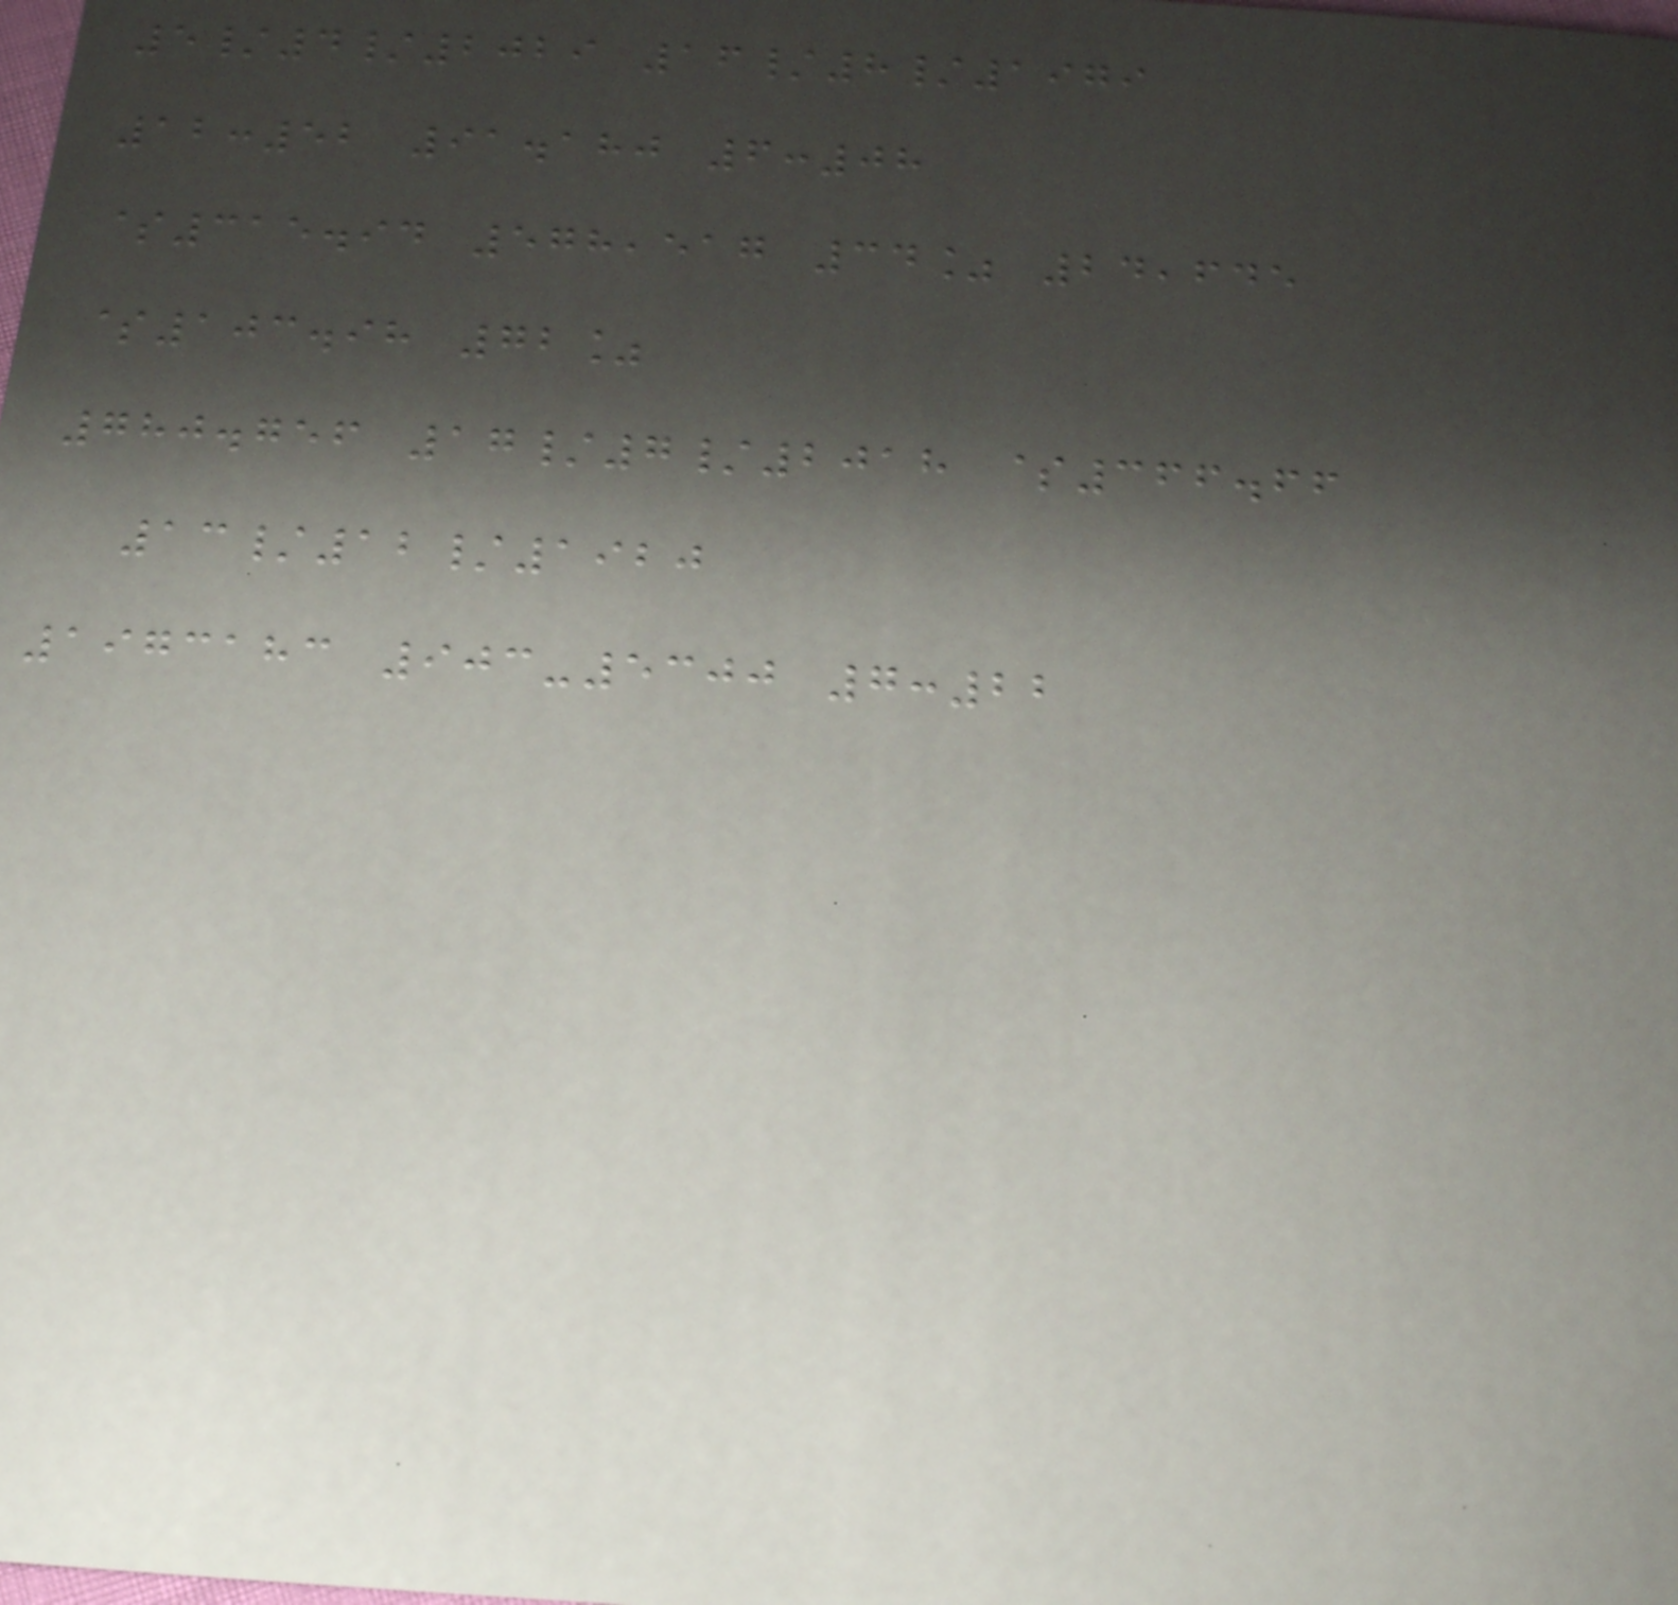5/4/2029 16/8/1979
12:52 91.180 6:08
$315.94 578,517 34% 24,645
$103.98 72%
780.756 17/7/2018 $366.66
13/12/1920
1973183 903-5300 7:22
